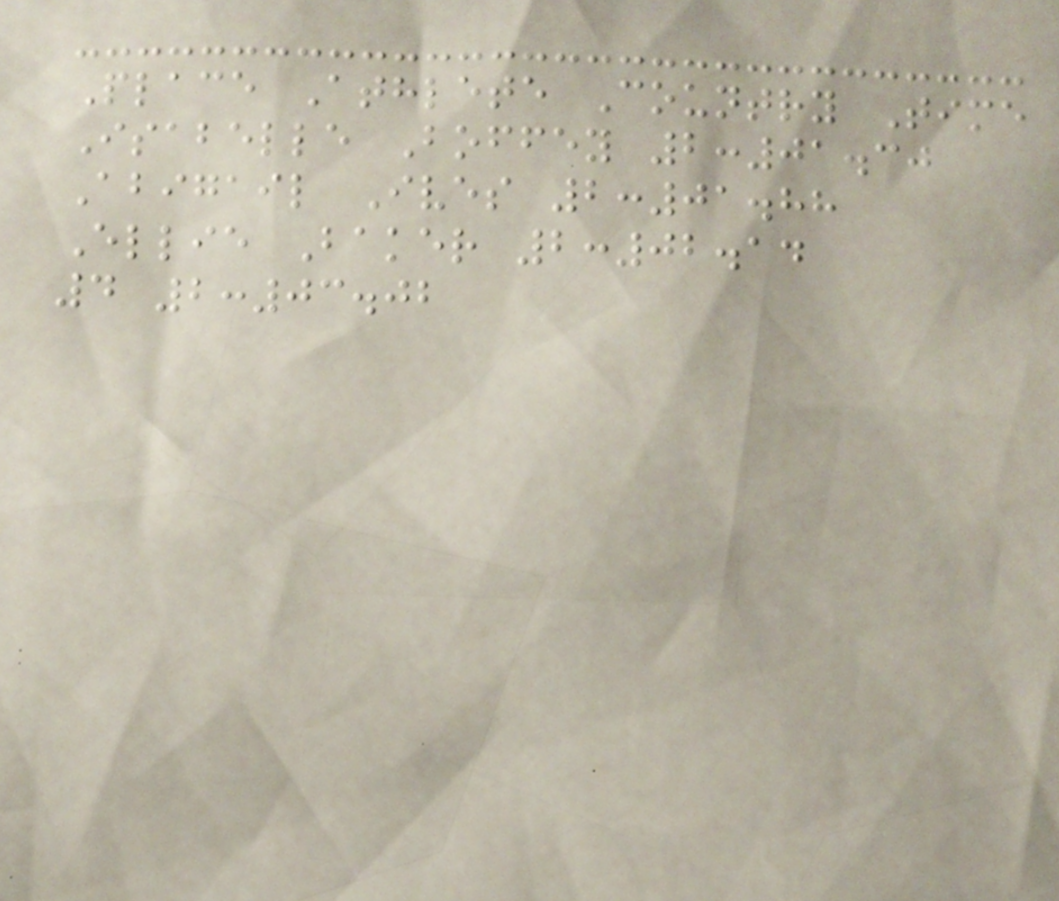Place Athlete Country Time
Isabelle Boffey 2:01.30
Abigail Ives 2:01.88
Ellie Baker 2:02.14
4 2:03.02
